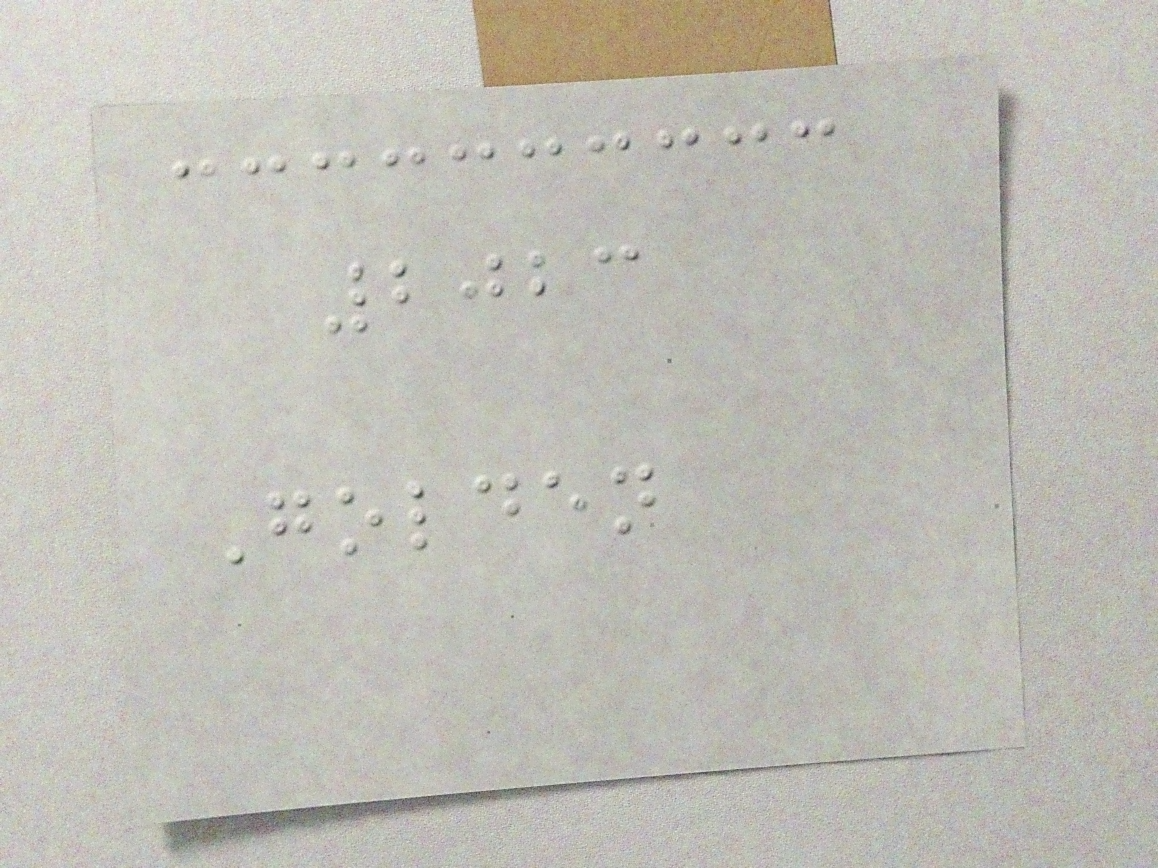2023
Golden
